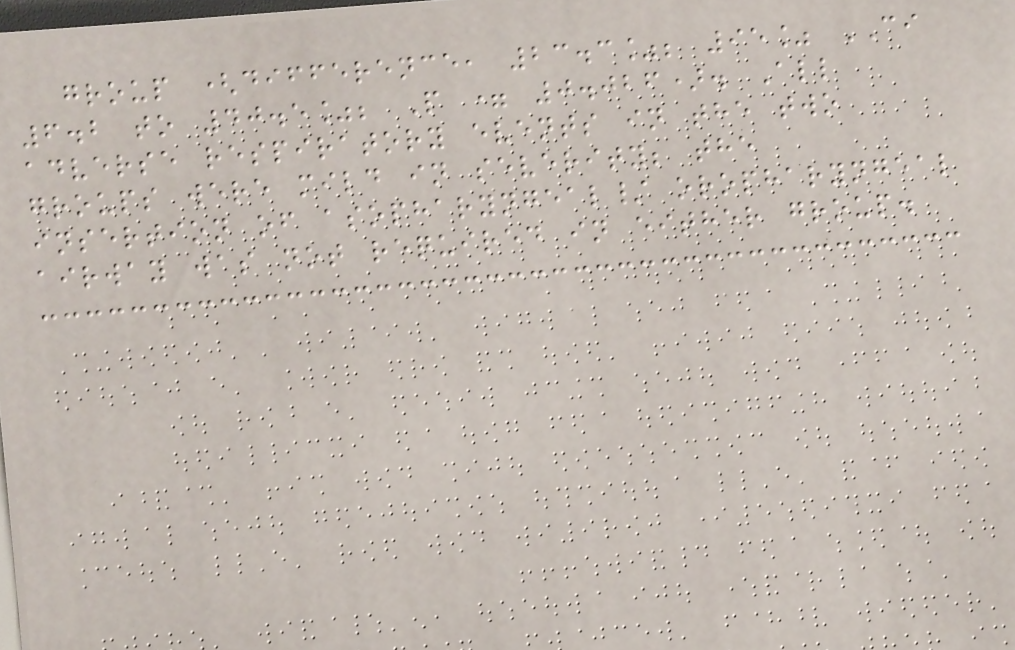group (difference, 23.3%; 95% CI
6.2 to 40.5%; P = 0.026). All
adverse respiratory events in the two
groups were mild in severity; the
insertion of asopharyngeal/ oropharyngeal
airway was not required in either group.
